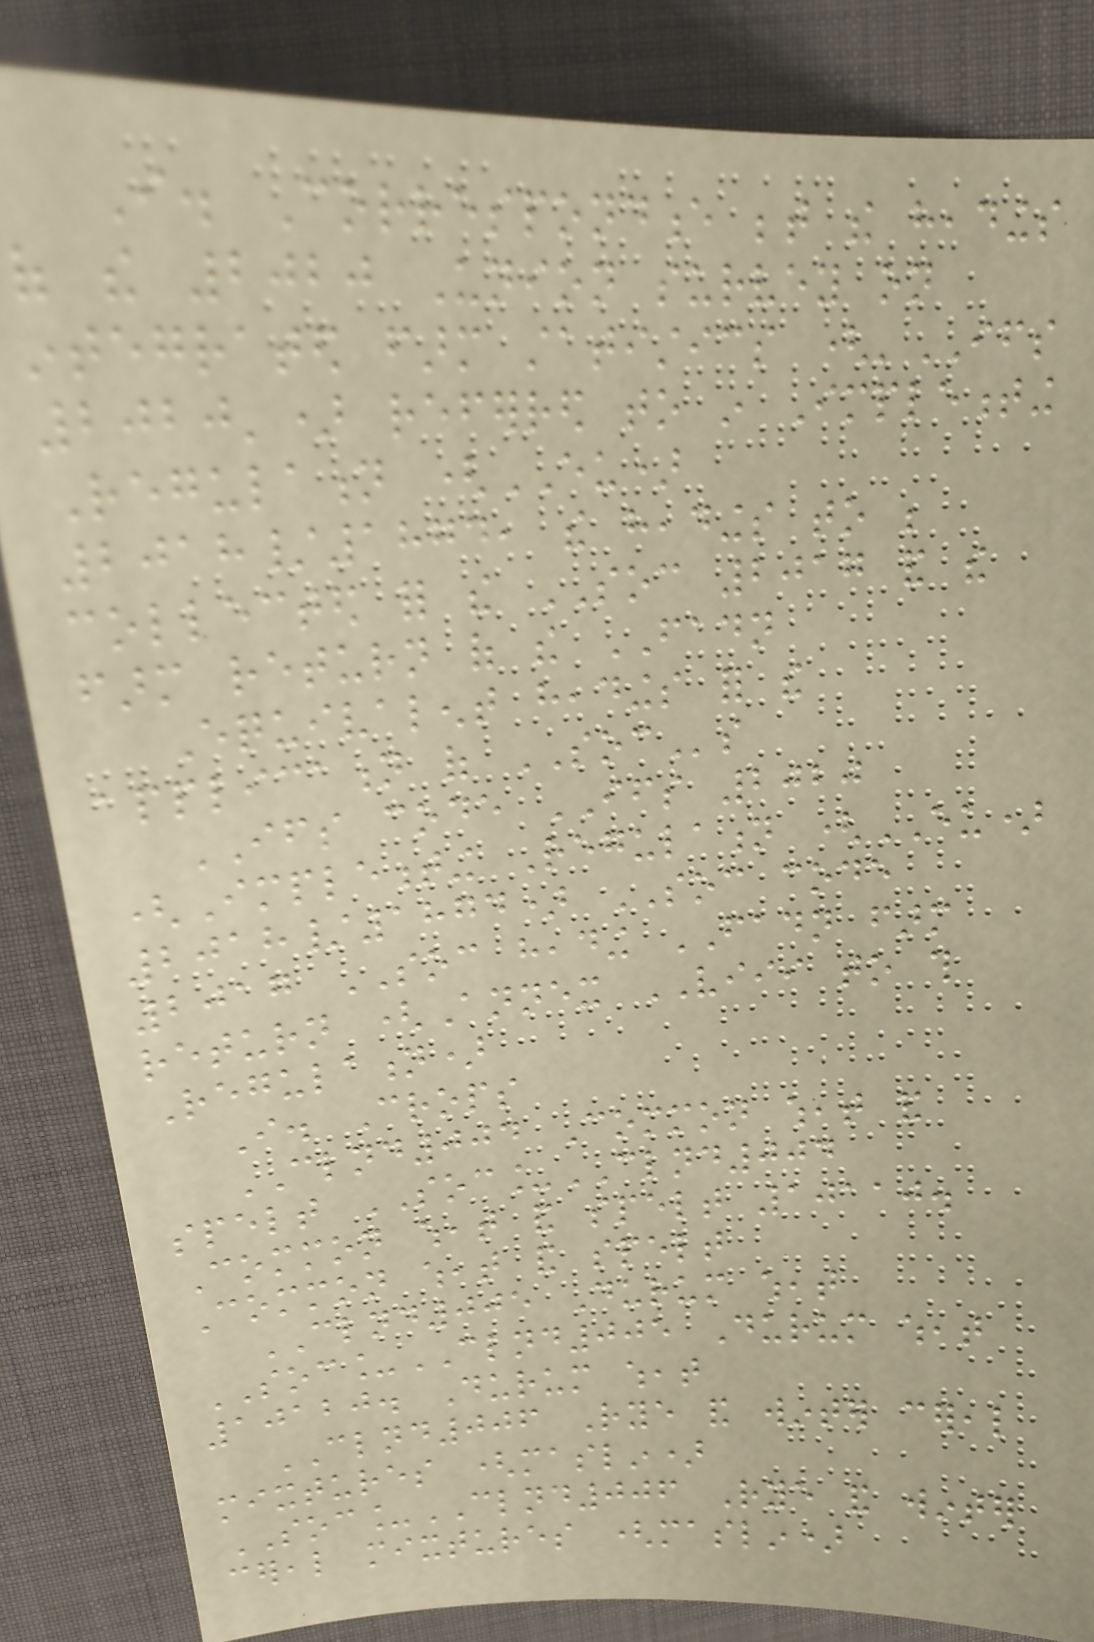I. Correspondence between the headings
of the 2020 Union survey on
integrated farm statistics ('IFS
2020') referred to in Implementing
Regulation (EU)
2018/1874, the headings to be
collected for the SOC 2017 and the
farm return of the FADN
Equivalent headings for the
application of SOCs
IFS code IFS 2020
(Implementing Regulation (EU)
2018/1874) SOC code
2017 SOC heading FADN farm
return (Annex VIII to this
Regulation)
I. Crops
CLND004 Common wheat and
spelt SOC_CLND004
Common wheat and spelt 10110.
Common wheat and spelt
CLND005 Durum wheat
SOC_CLND005 Durum wheat
10120. Durum wheat
CLND006 Rye and winter cereal
mixtures (maslin)
SOC_CLND006 Rye and winter
cereal mixtures (maslin)
